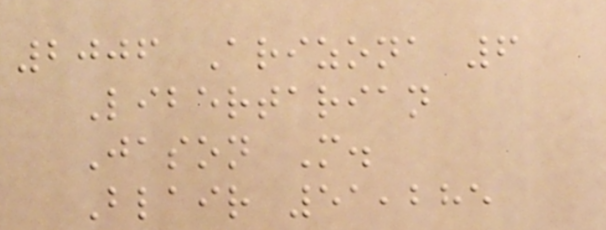2006 Arizona 6
Libertarian
Jason M.
Blair 51,285
